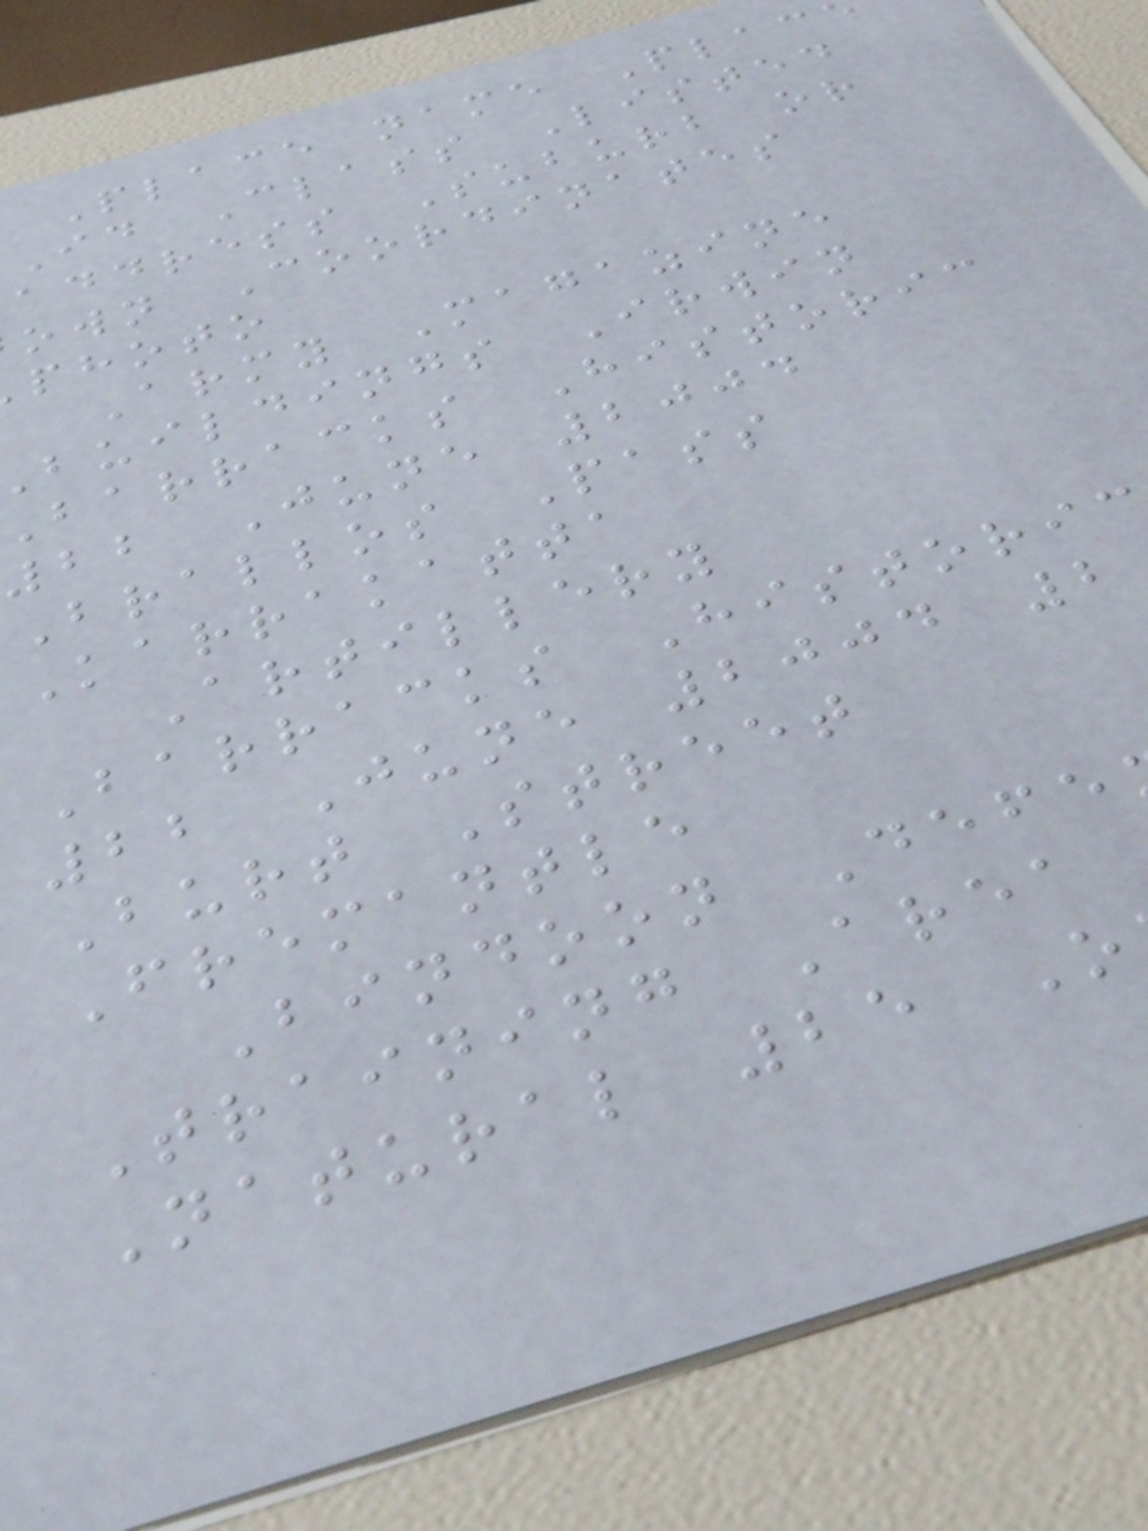Place name Plac
id Class Listed
address Suburb or
own Coordinates
photo
Army Magazine
buildings Irwin
barracks Historic
22 June 2004
Brallos Pass
Karrakatta
Artillery
Barracks Historic
22 June 2004 2
Burt Street
Fremantle
Bindoon Defe
Training Area
Natural 25 O
